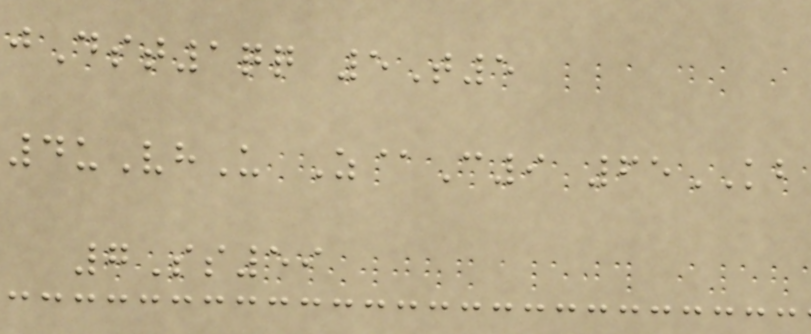jDst1qq 5T5
4uVhU Z@C9 65KB
7Ss59
